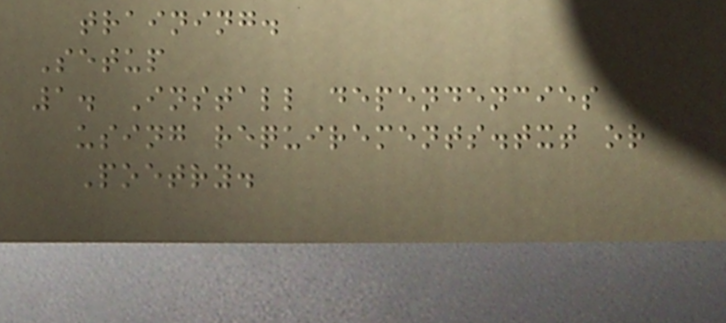training.
Setup
1. Install dependencies
using requirements.txt or
Poetry.
